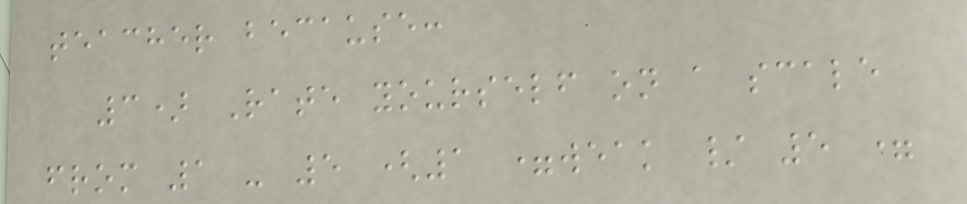teacher because:
3) Rate yourself on a scale
from 1 - 5 (1 =weak / 5 =
